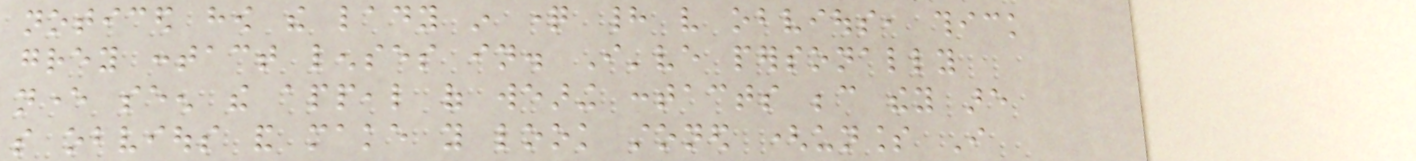noticed how the lady in question had very obvious, thick
grey contact lenses in. I've personally
never seen the appeal of wearing contacts because they are
so obvious and make you look stoned (unless I
